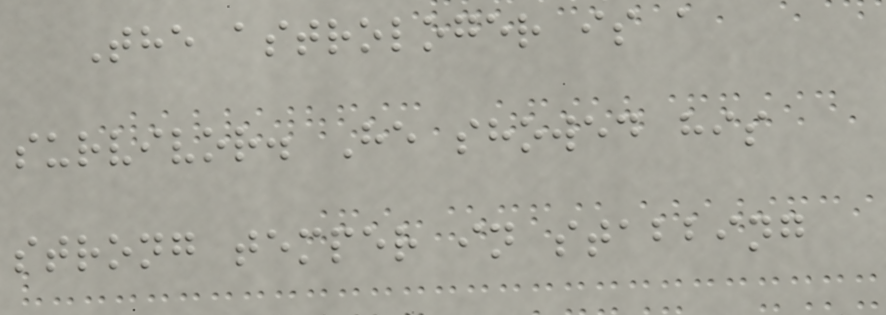The astrologer is a
survivor. He showed his
strong temper in stabbing
